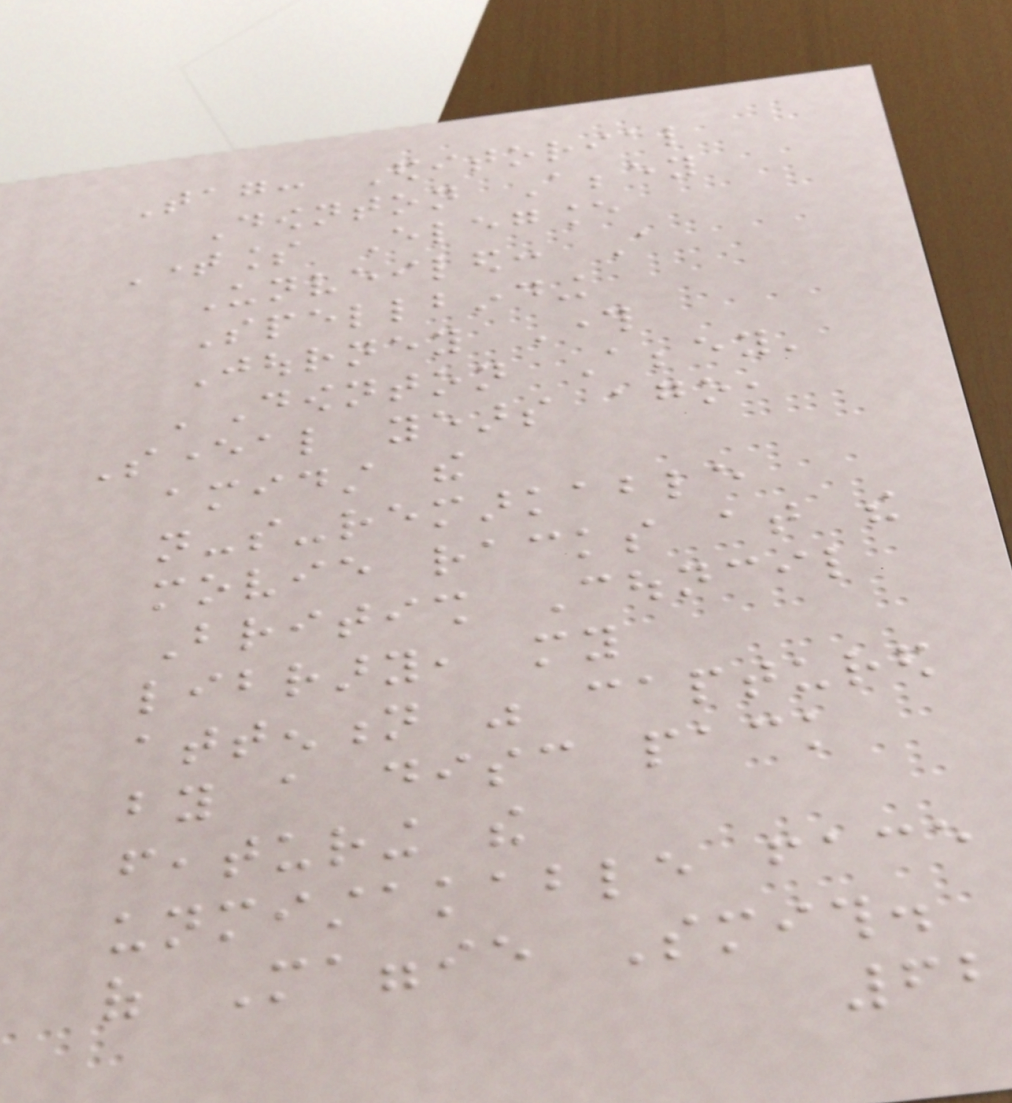Tag: Editorial
Downton Abbey
Timeless Elegance
Unveiled: A
Spellbinding
Journey Through
'Downton Abbey'
Several years ago,
amidst the
not-so-remarkable
movie racks at the
British Council
library, my
attention was captured
by a disc pack
featuring the
unmistakable face
of Maggie Smith.
62
